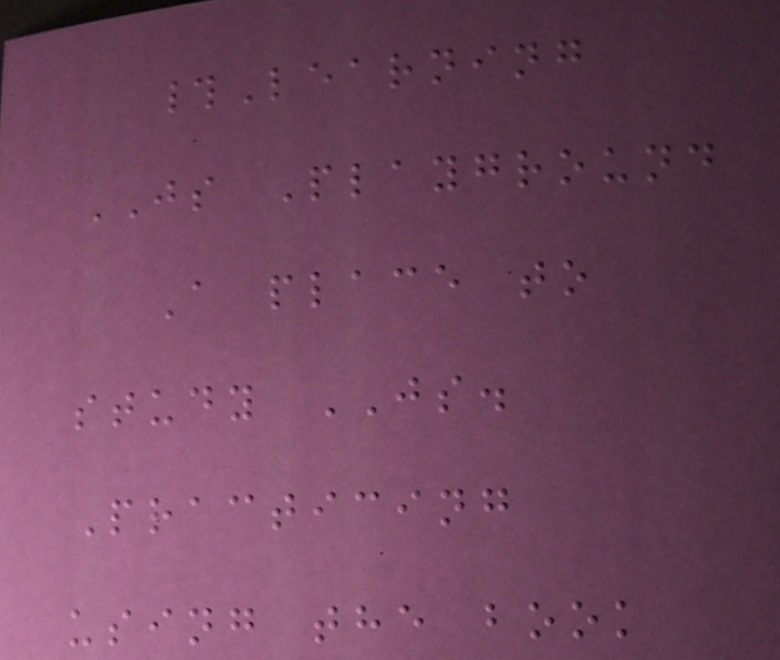#Learning
JS Playground
A place to
study JS.
Practicing
using the book
